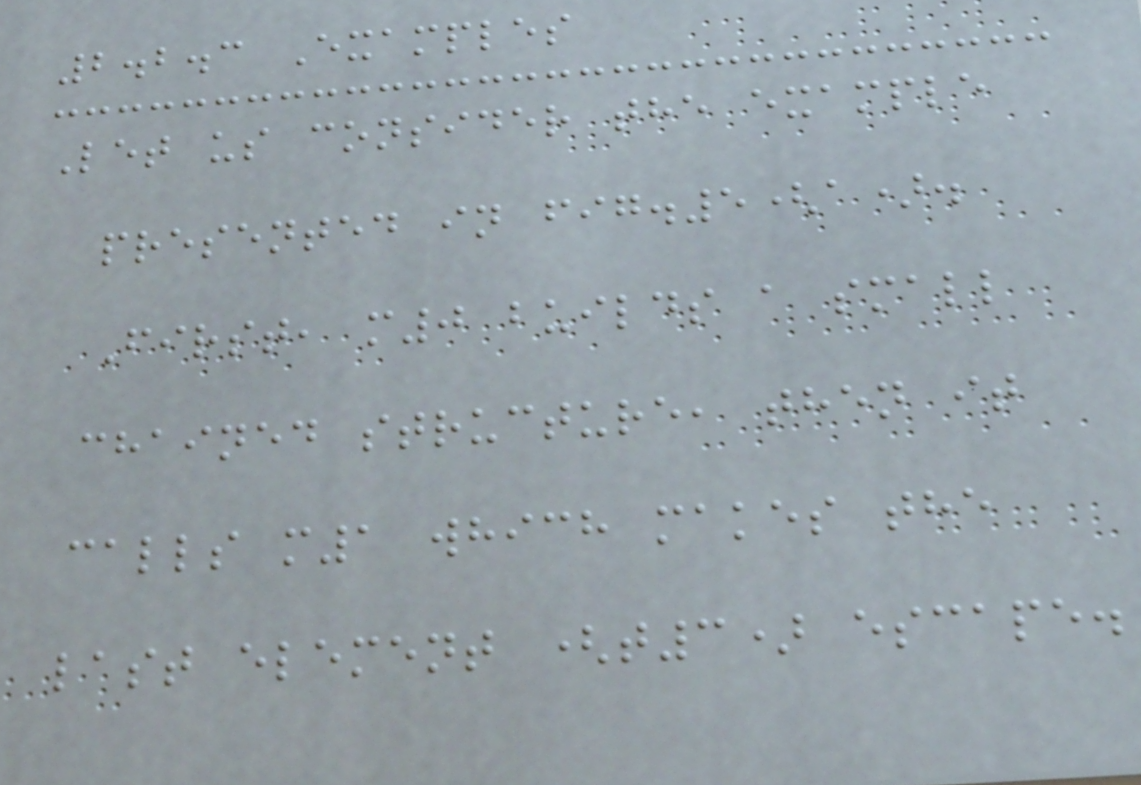2.2.3 Examples
Let us consider the example
presented in fig.5(a).
First, m0 builds a small
chained structure, then it
calls m1 which makes the
last element (t3) escape.
